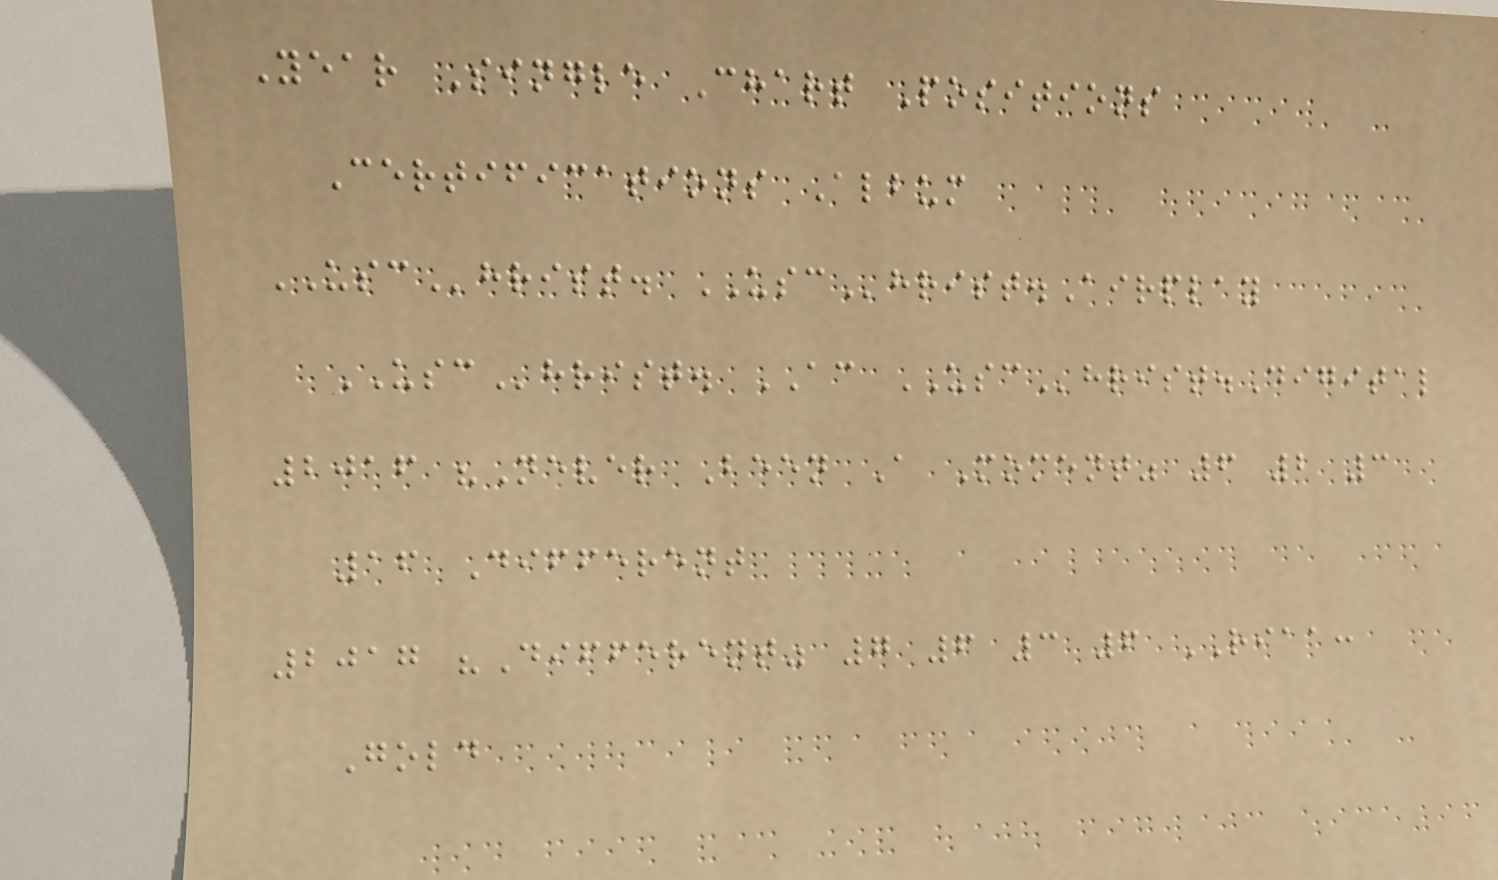Year Single Chart Positions
Certifications Album
USChrist. USChrist.Airplay
USChrist. AC USChrist.Digital
2016 "Never Been A Moment" 6 2 3
16 Different
2017 "Different" 7 6 3 6 RIAA:
Gold
